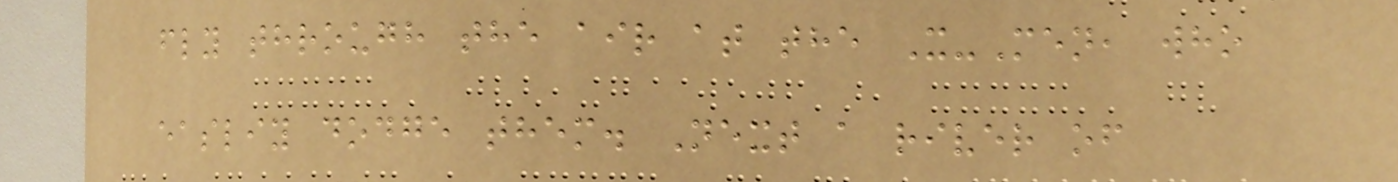fly through the air at the X-Men, who
easliy dodge them. Next a river of
